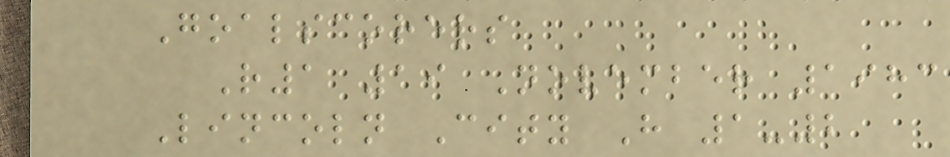Goalscorers
R1 19 November 1983
Lincoln City H 1-2
